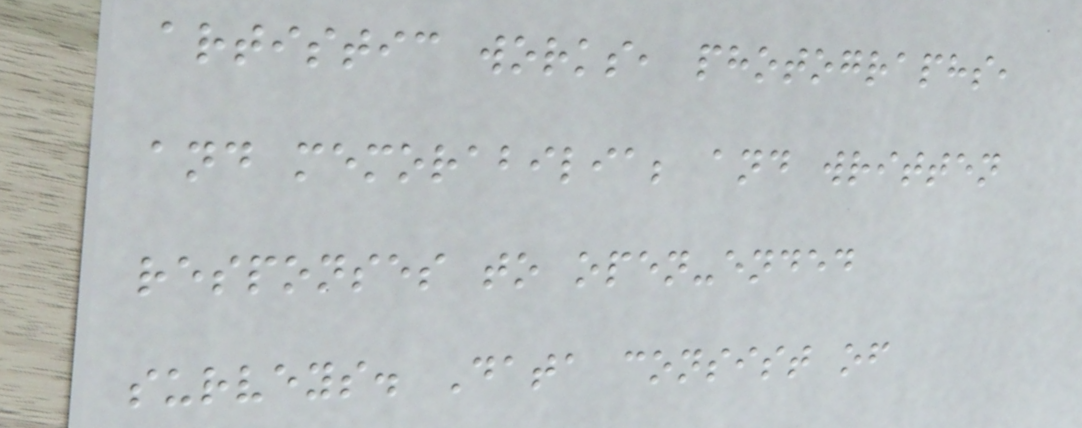artistic works, photographs,
and memorabilia; and written
responses to open-ended
surveys. Data consist of
